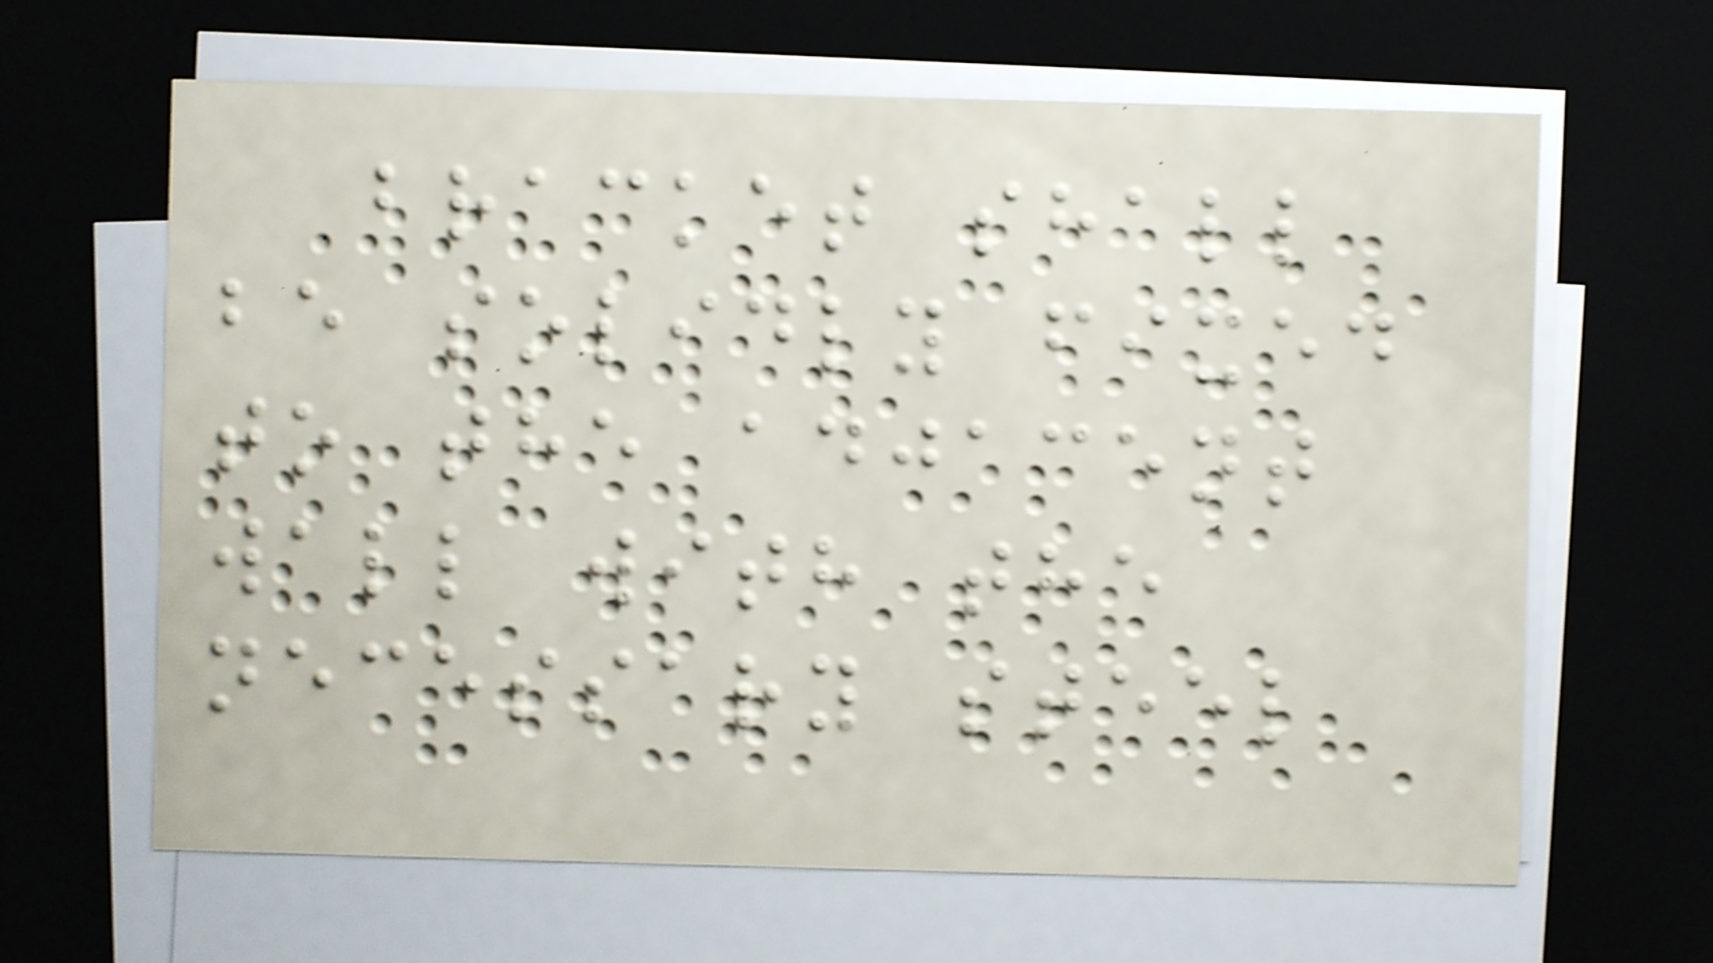bracket shall
be solidly fixed
to the adjacent
wall with the
necessary steel
